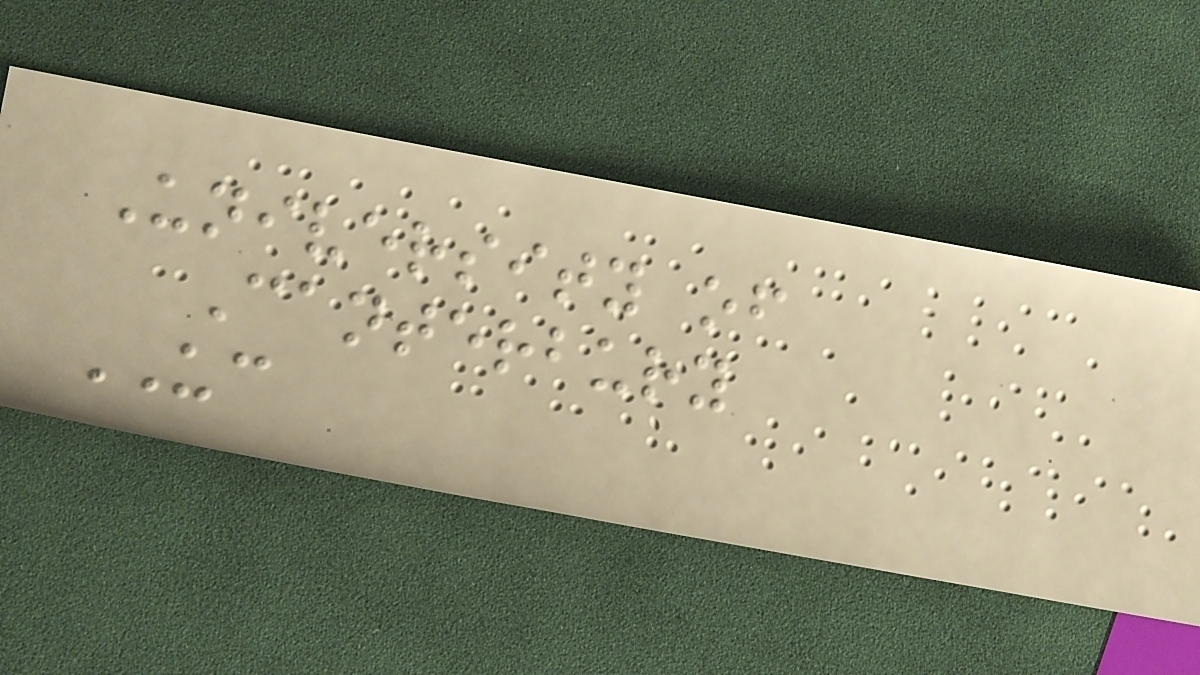University of
Canterbury
UC
